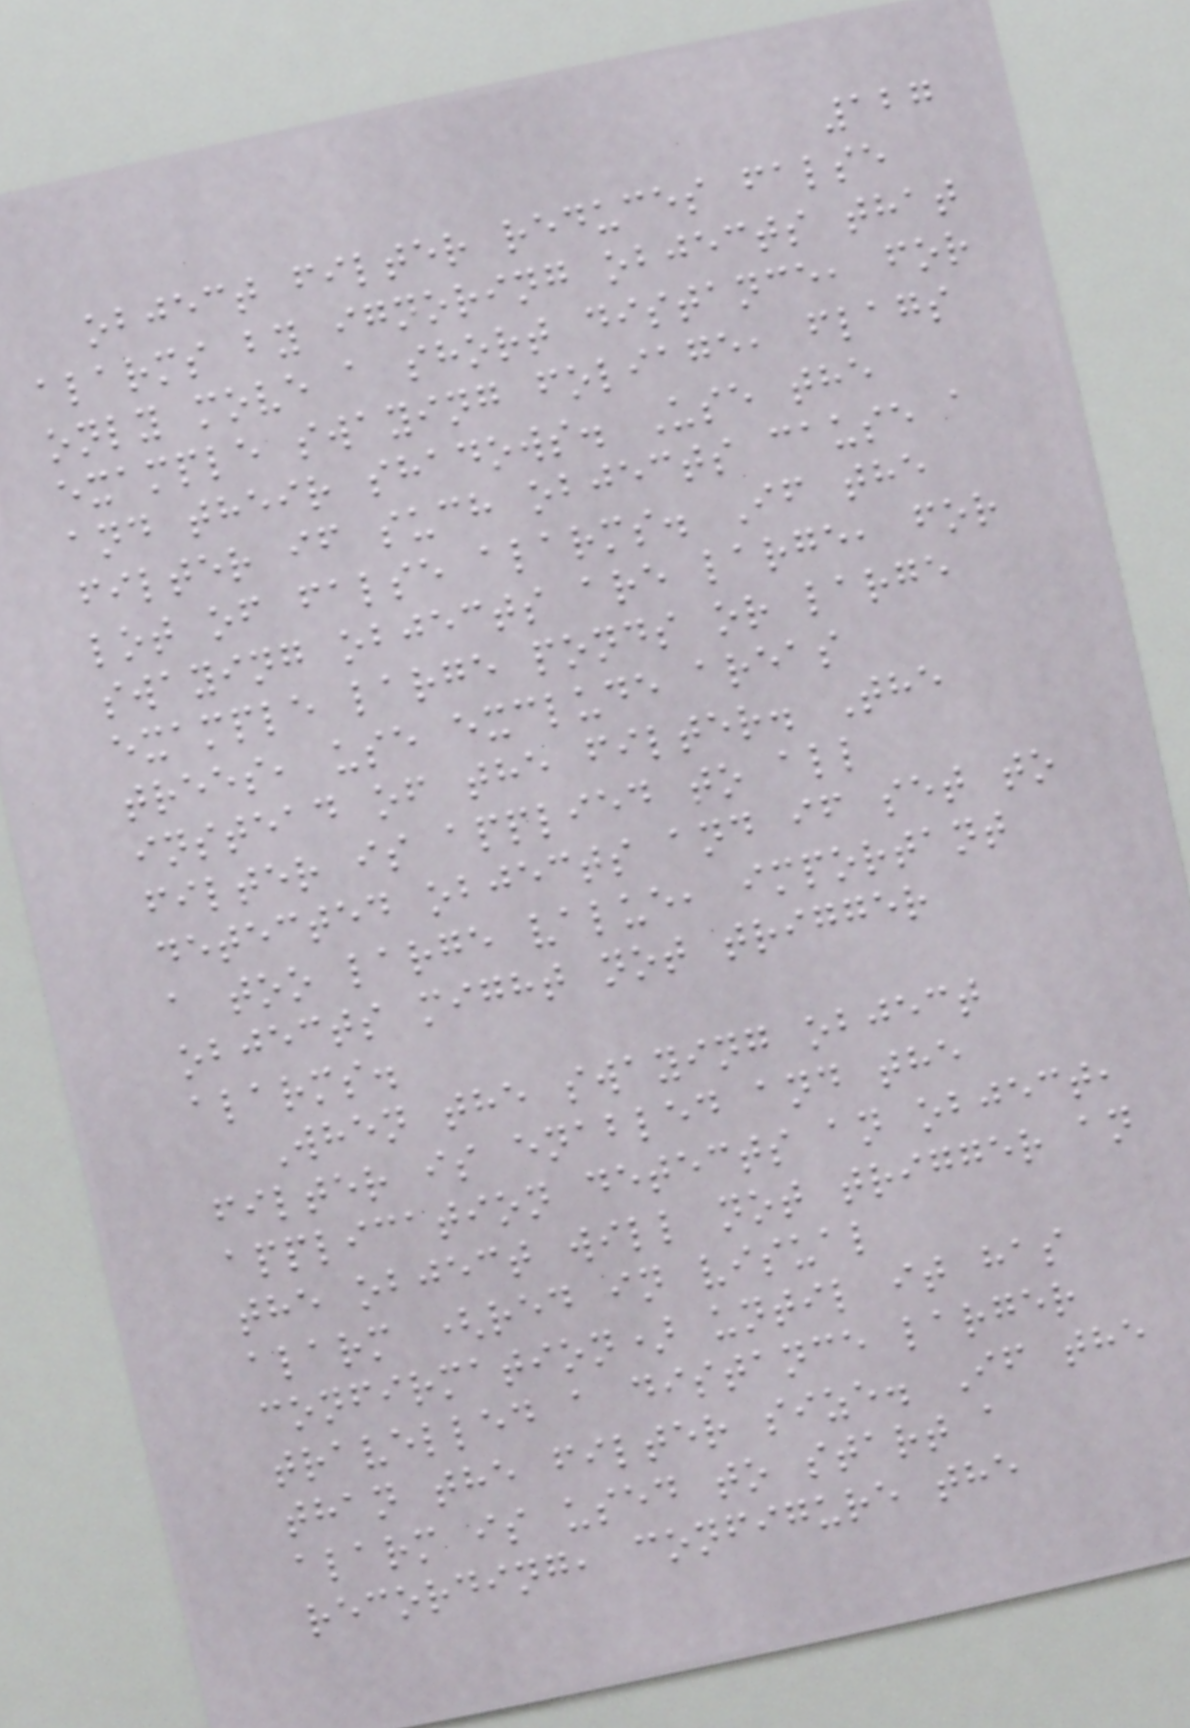127
object filter reduces false
alarms by ignoring objects that
only move a short distance, for
example swaying foliage, flags
and their shadows. Use the
filter if such objects cause a
lot of false alarms. If the
swaying objects are large, for
example large ponds or large
trees, use exclude areas
instead of the filter. The
filter is applied to all
detected objects and if set to
a too large value, important
objects might not trigger
alarms.
When the swaying object
filter is enabled and the
application detects an object,
the object will not trigger an
alarm (red in visual
confirmation) until it has
travelled a distance larger
than the filter size. If the
alarm is used to start a
recording, configure the
